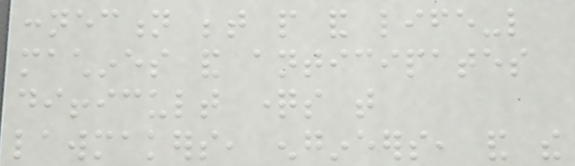connection between people and life-like
machines and anticipates
difficult questions that
lawmakers, engineers, and the
